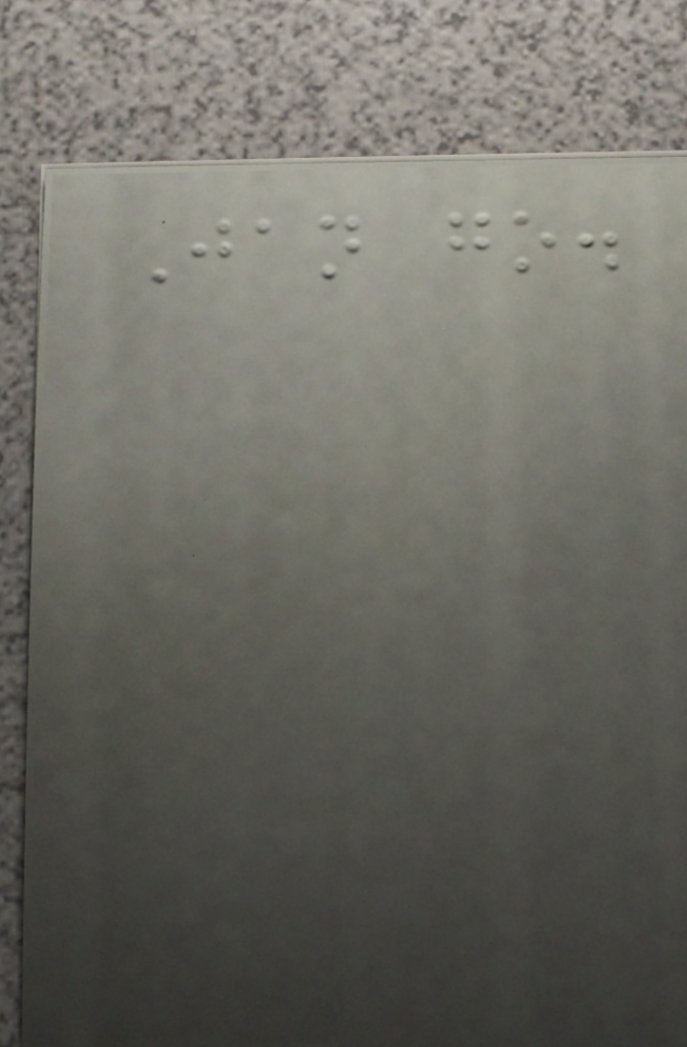Jan go.
